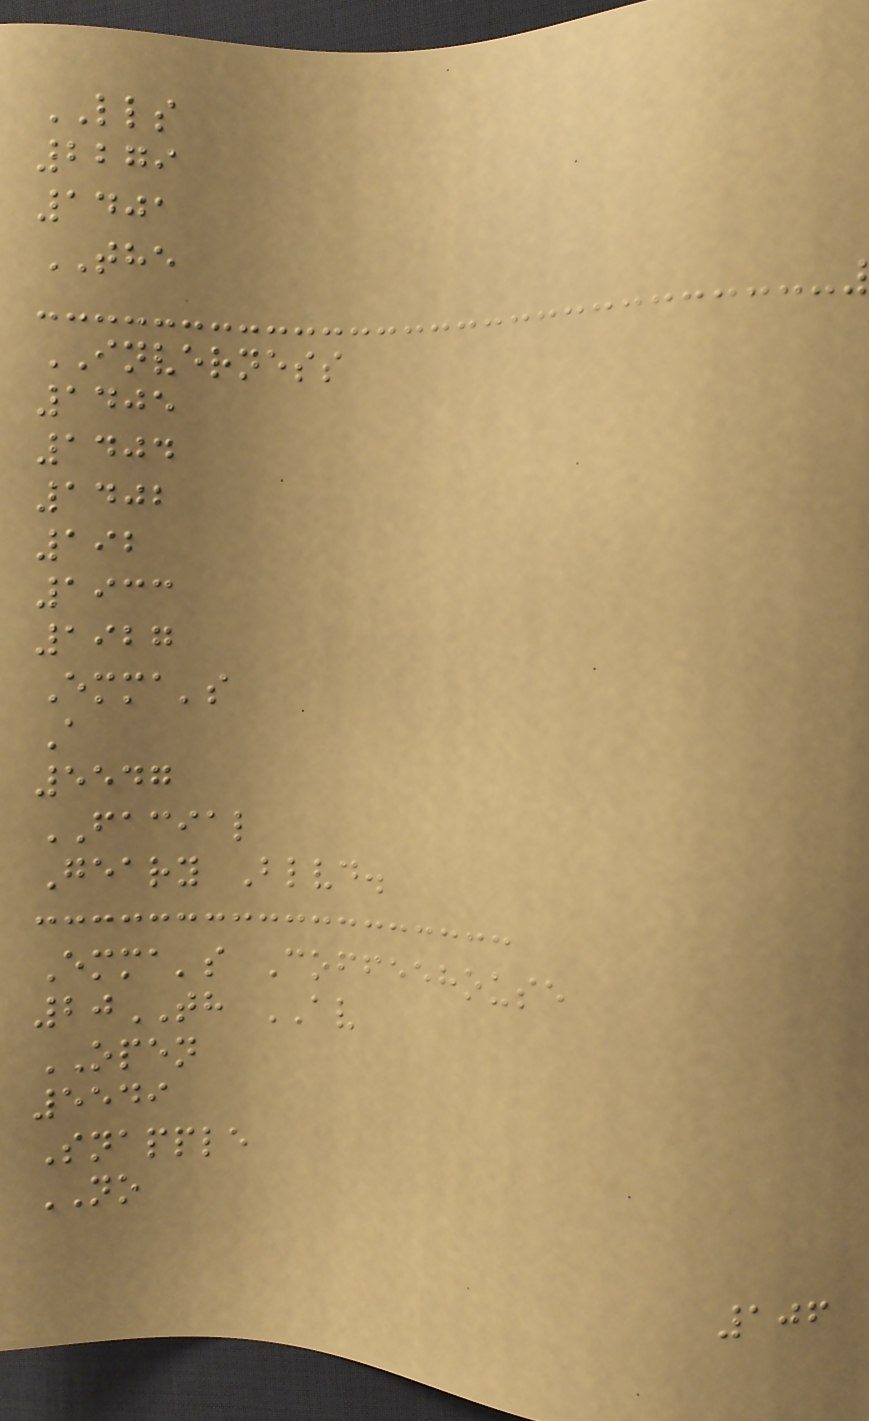LLS
2279
1401
THE
INVERNESS
1405
1404
1402
192
1933
1927
Emma's
A
5547
FACIAL
Geary Blvd.
Emma's Coffeehouse
20TH AV
OPEN
5549
Snapple
NO
106
